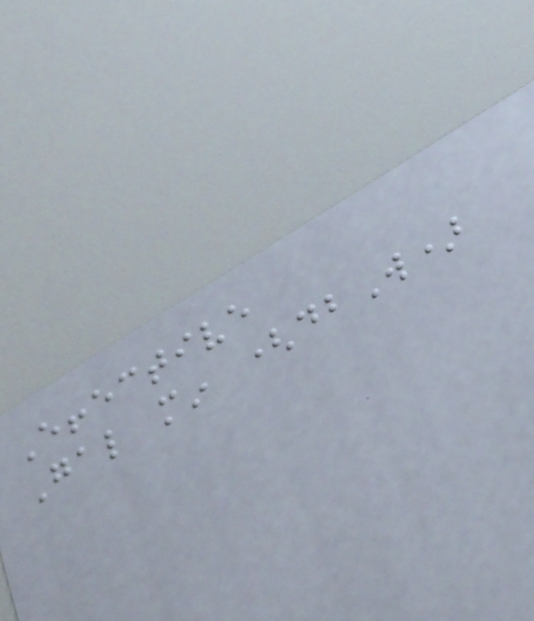Effective
Gal min (dbW)
